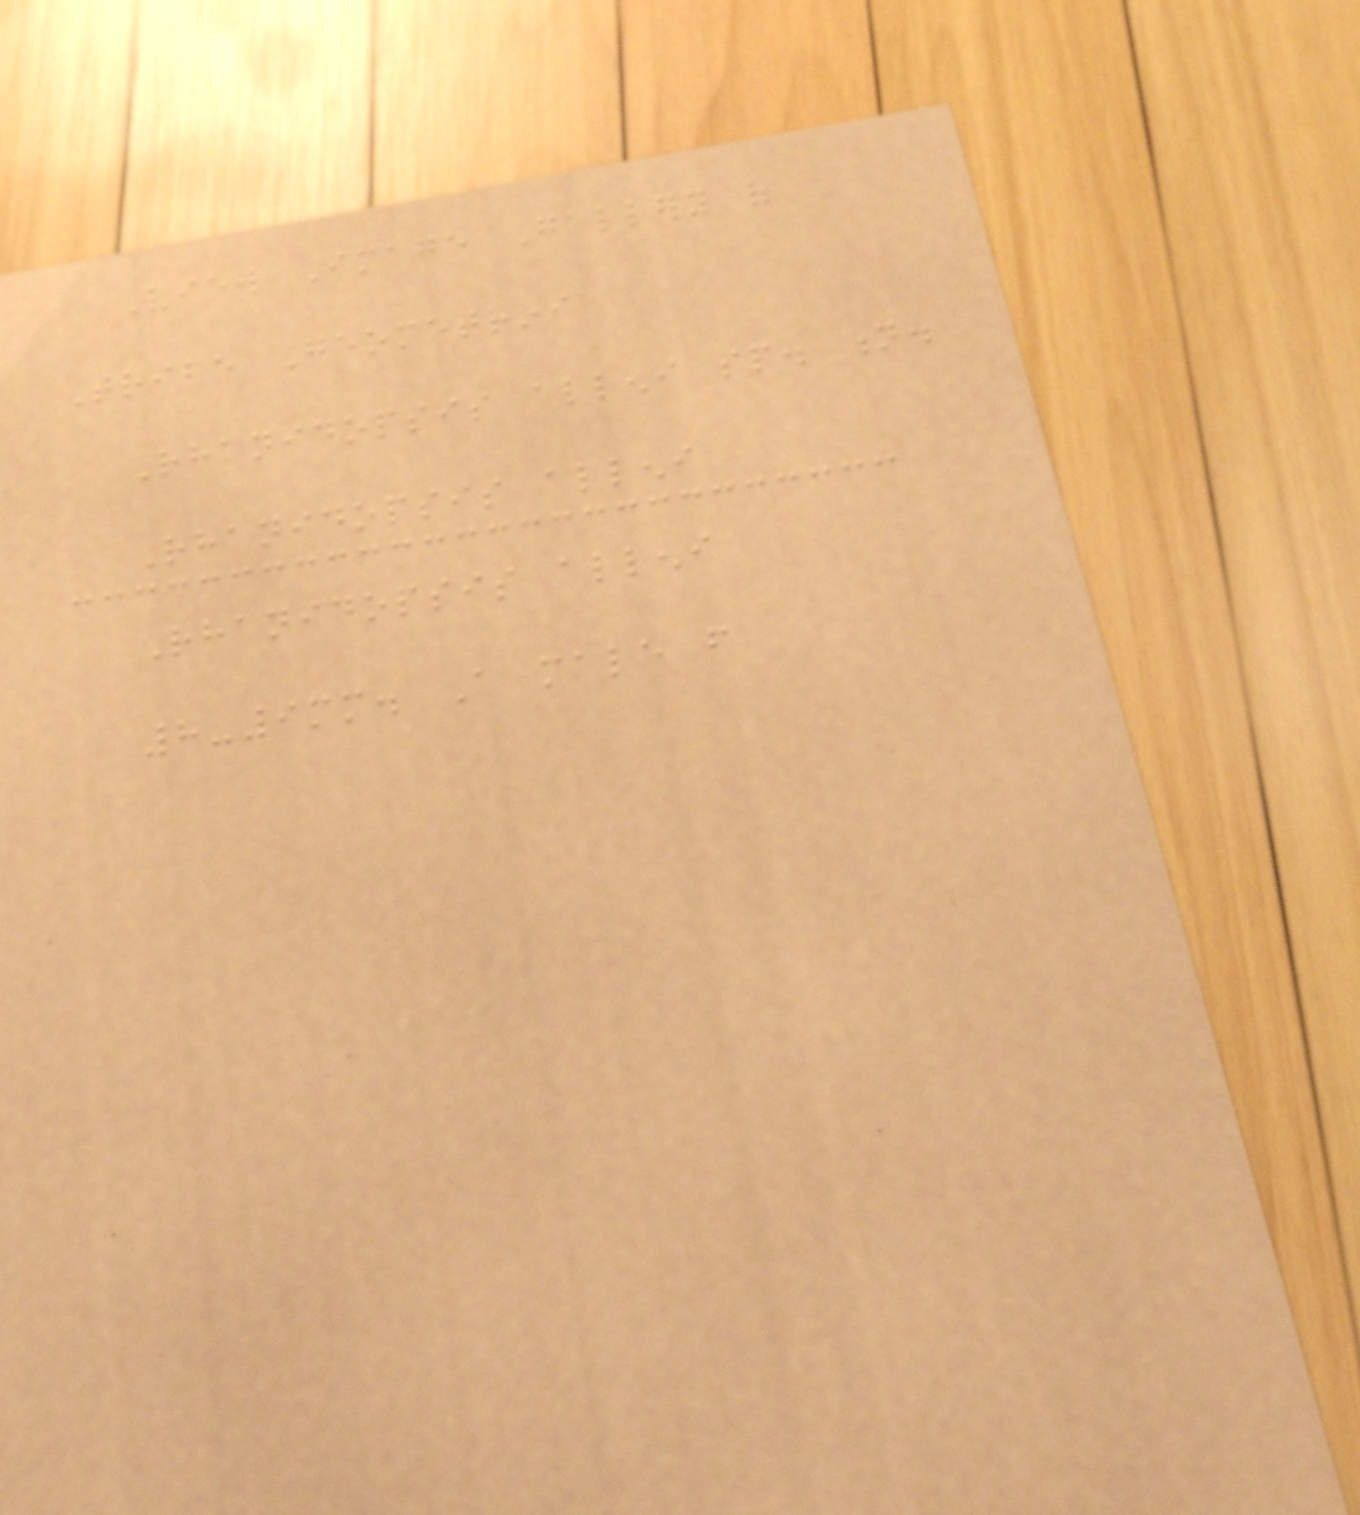View Image Gallery of
Tribe Geometrini
Rhanidopsis alleni sp. n.
Rhanidopsis alleni
Rhanidopsis alleni
8-9mm. A male from
